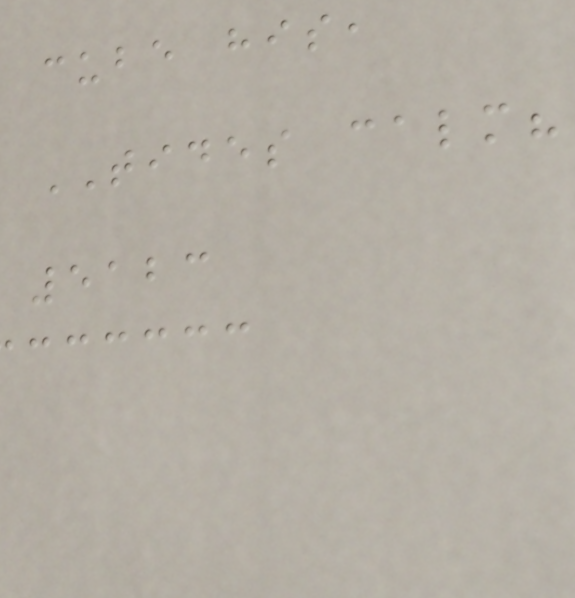cube his,
TIDES calm?
5123
